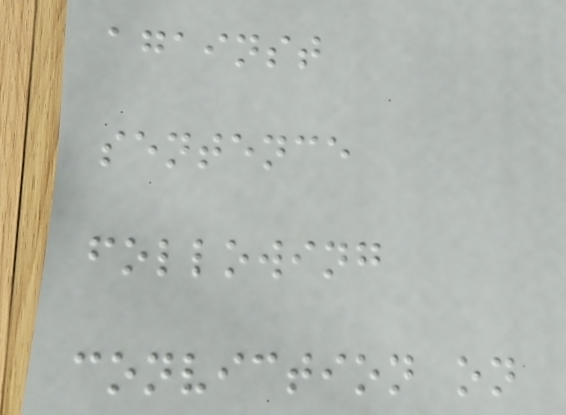against
sentence
following
conviction on
